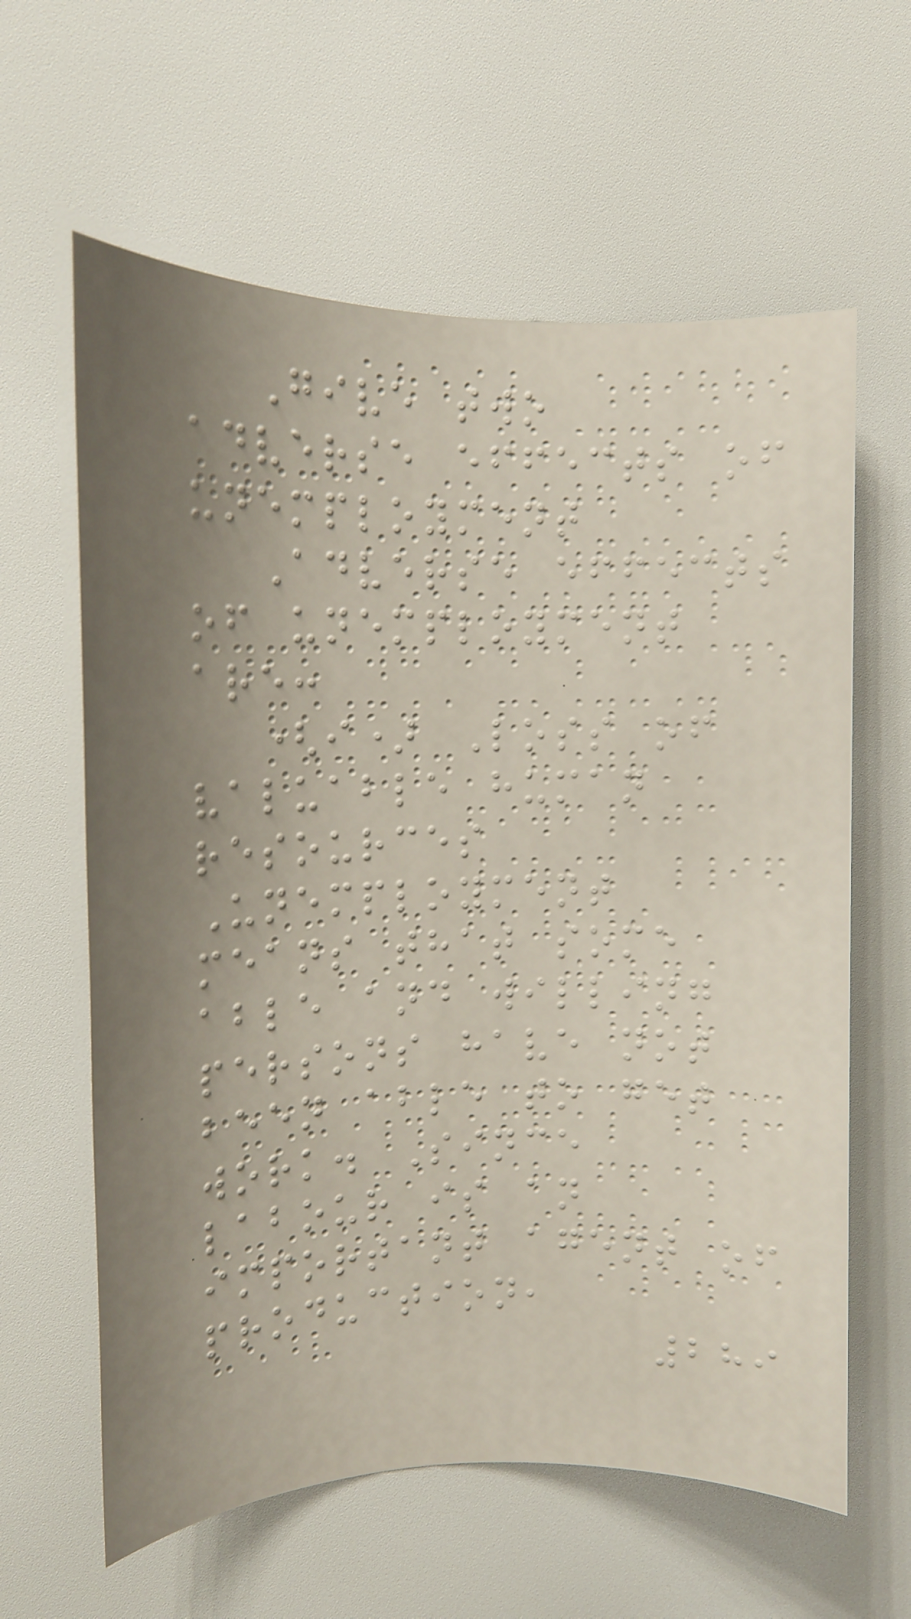Give two
adverse effects of
unemployment
Adverse effects
of unemployment
are:
(i) Loss of
valuable human
resources
Unemployment
means that some
able and willing
persons have not
been able to get
work. Since
labour is an
important agent of
production,
289
